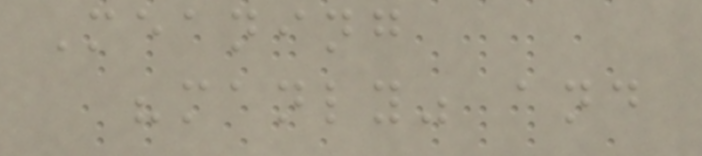Meaning
"manly" and
